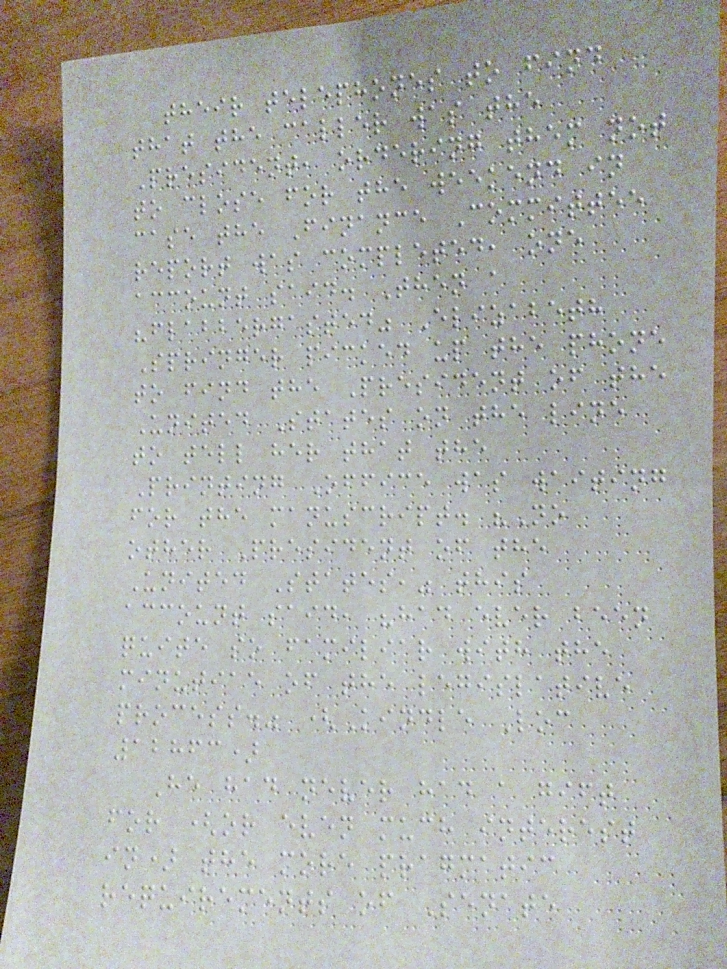their telephones to find
that the caller was the
President, ordering them not
to close for the weekend in
case the Finance Committee
report was completed, one
account said. Then a
"flabbergasted" Elizabeth
Springer picked up the phone
to find the President of the
United States on the line
to tell her that the
Printing Office was waiting
for the manuscript. "No
other President of the
United States," this
account said, "had ever been
quite so familiar with the
minutiae of the legislative
process." (Kindle Loc
12863)
He had never had a gift
for (or even much interest
in) the more pragmatic
requirements of Senate
